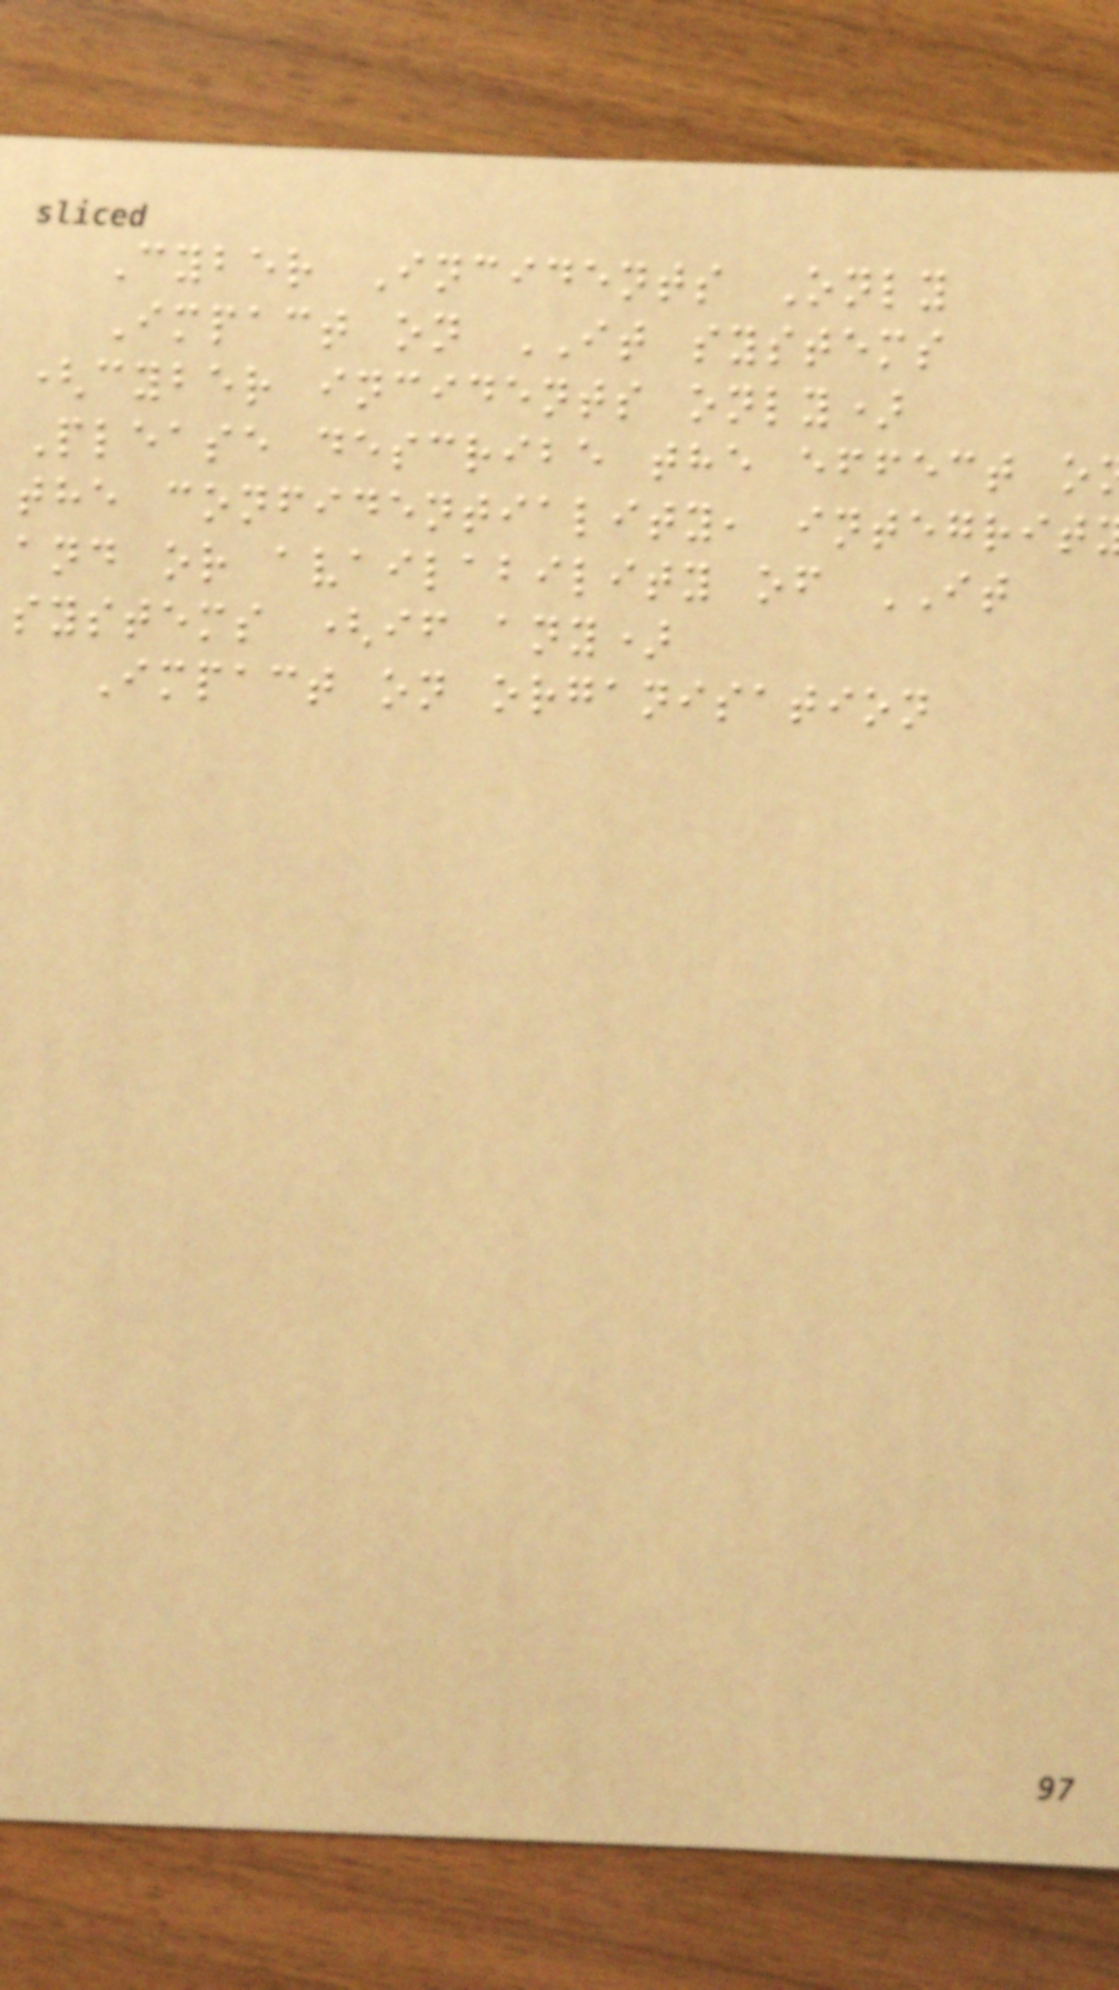Cyber Incidents Only
Impact on IT systems
(cyber incidents only)
Please describe the effect o
the confidentiality, integrit
and or availability of IT
systems (if any)
Impact on organisation
